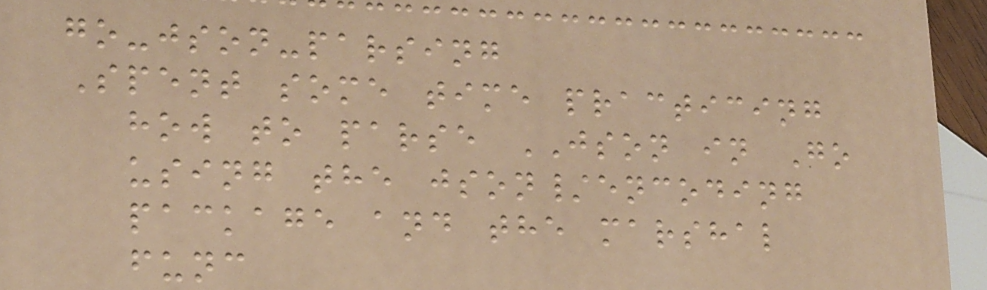go-json-parsing
Spent some time practicing
how to parse JSON in Go
using the json/encoding
package and the marshal
func
